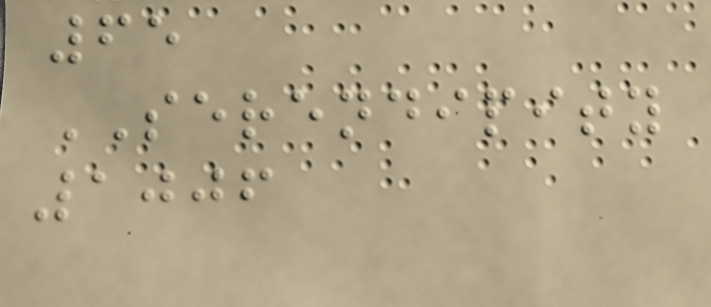65
SERENDIPITY
1006
